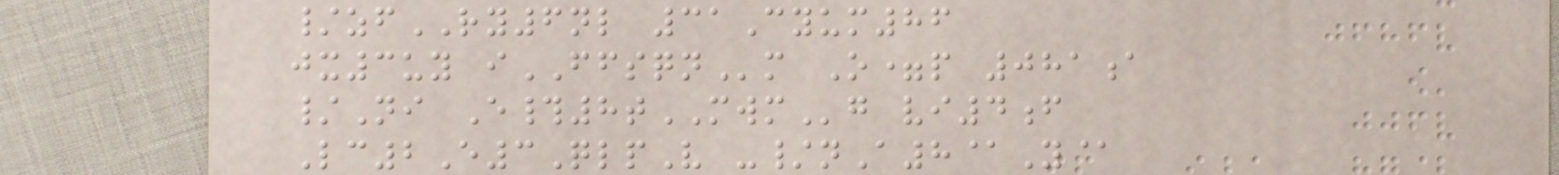/zfRY6nl 31Cyum86
jx3uy iFFSQNm O=p 081a
/Ni E#8tMWMg vi4f
Lc2E3QlpV -/nA8@Y@
